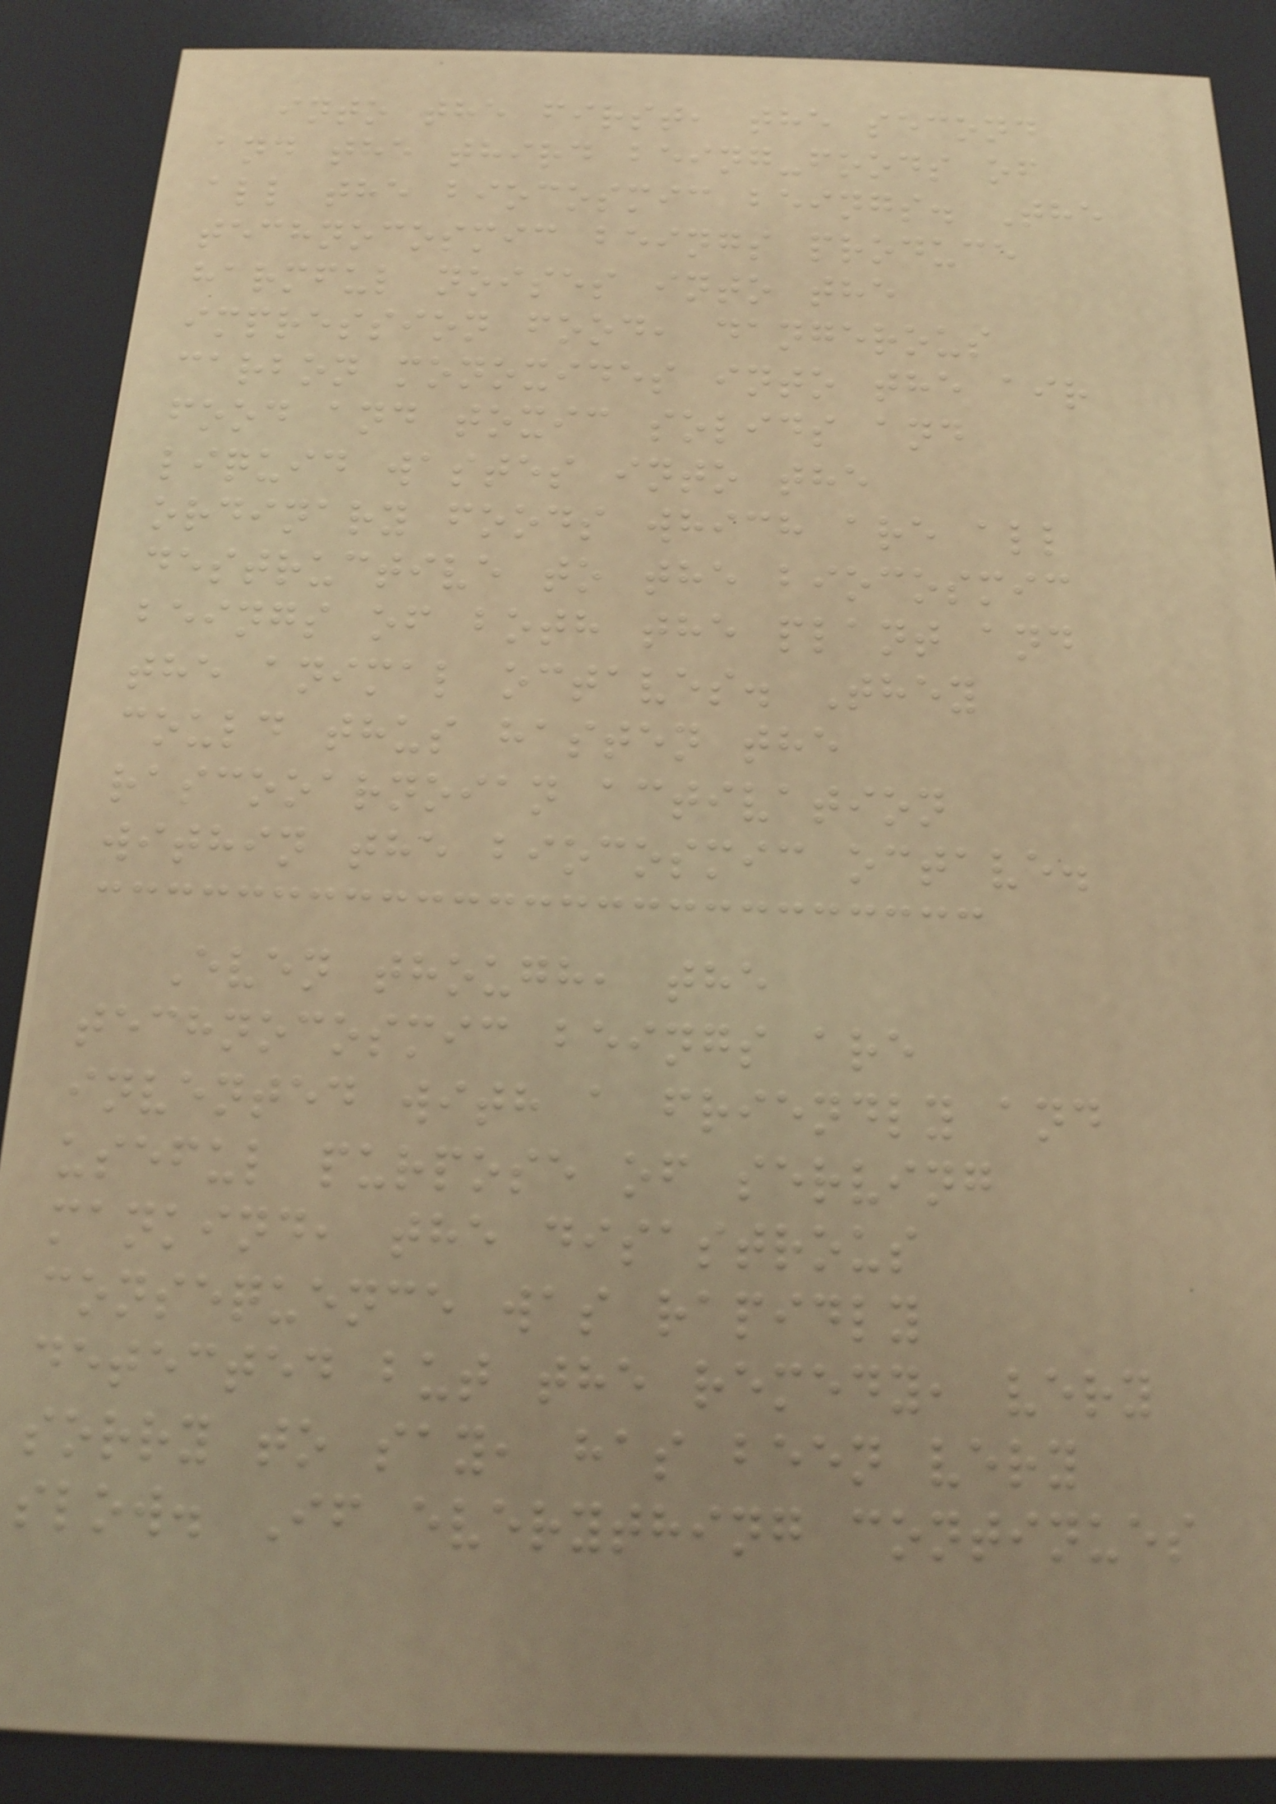into the first, the second
and the third being-foods of
all the biocosmic beings. The
technocosmic beings produce
harmful noises into the
impression food, dangerous
carbon monoxides into the air
food and toxic solids and
liquid wastes into the
ordinary foods which are all
destructive to the biocosmic
beings of both the plant and
the animal octaves. They
could thus hasten the
rascooarnoian activation
within the biocosmic octave.
Even though, the
technocosmic beings are
invented with a friendly and
useful purpose of serving
mankind, the disastrous
consequence was rapidly
detected but the remedy, very
sorry to say, has been very
slow. If everything continues
